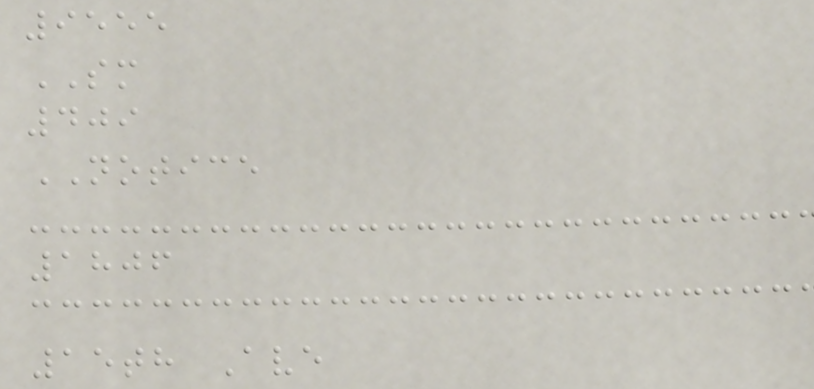9555
SM
409
NOTICE
1806
15th Ave
